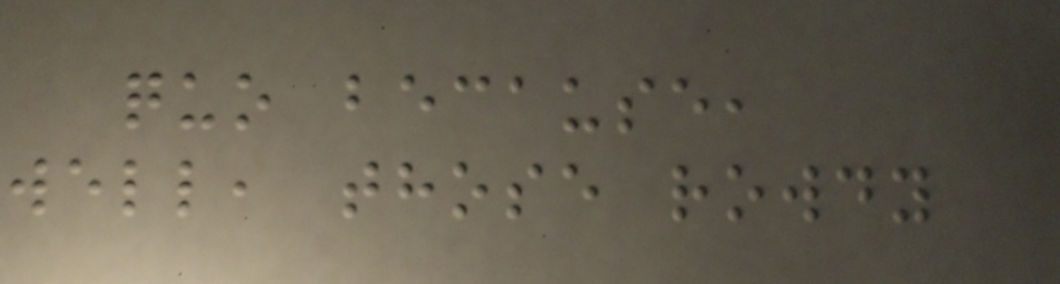quo because,
well, those rowdy
